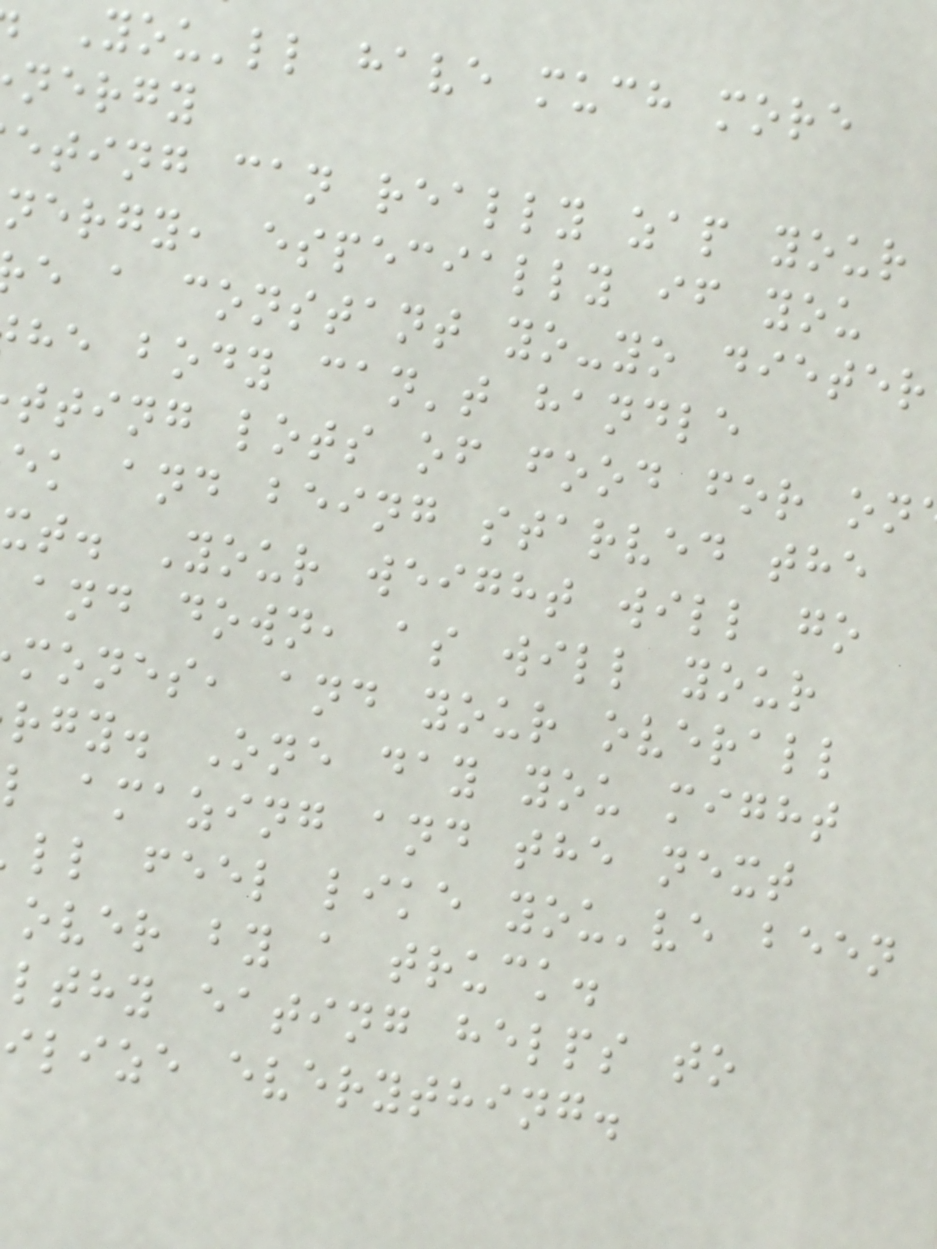You'll have much more
nergy
eting can really zap your
nergy, especially if you
e a constant yo-yo dieter
he body can't handle
tting lots of food for on
ek and being starved the
xt. Your weight will go
and down, as will your
mones, and your overall
rgy. One day you might
l amazing and the next
ll feel like you've been
over by a truck.
lthy eating helps to
ilize everything.
